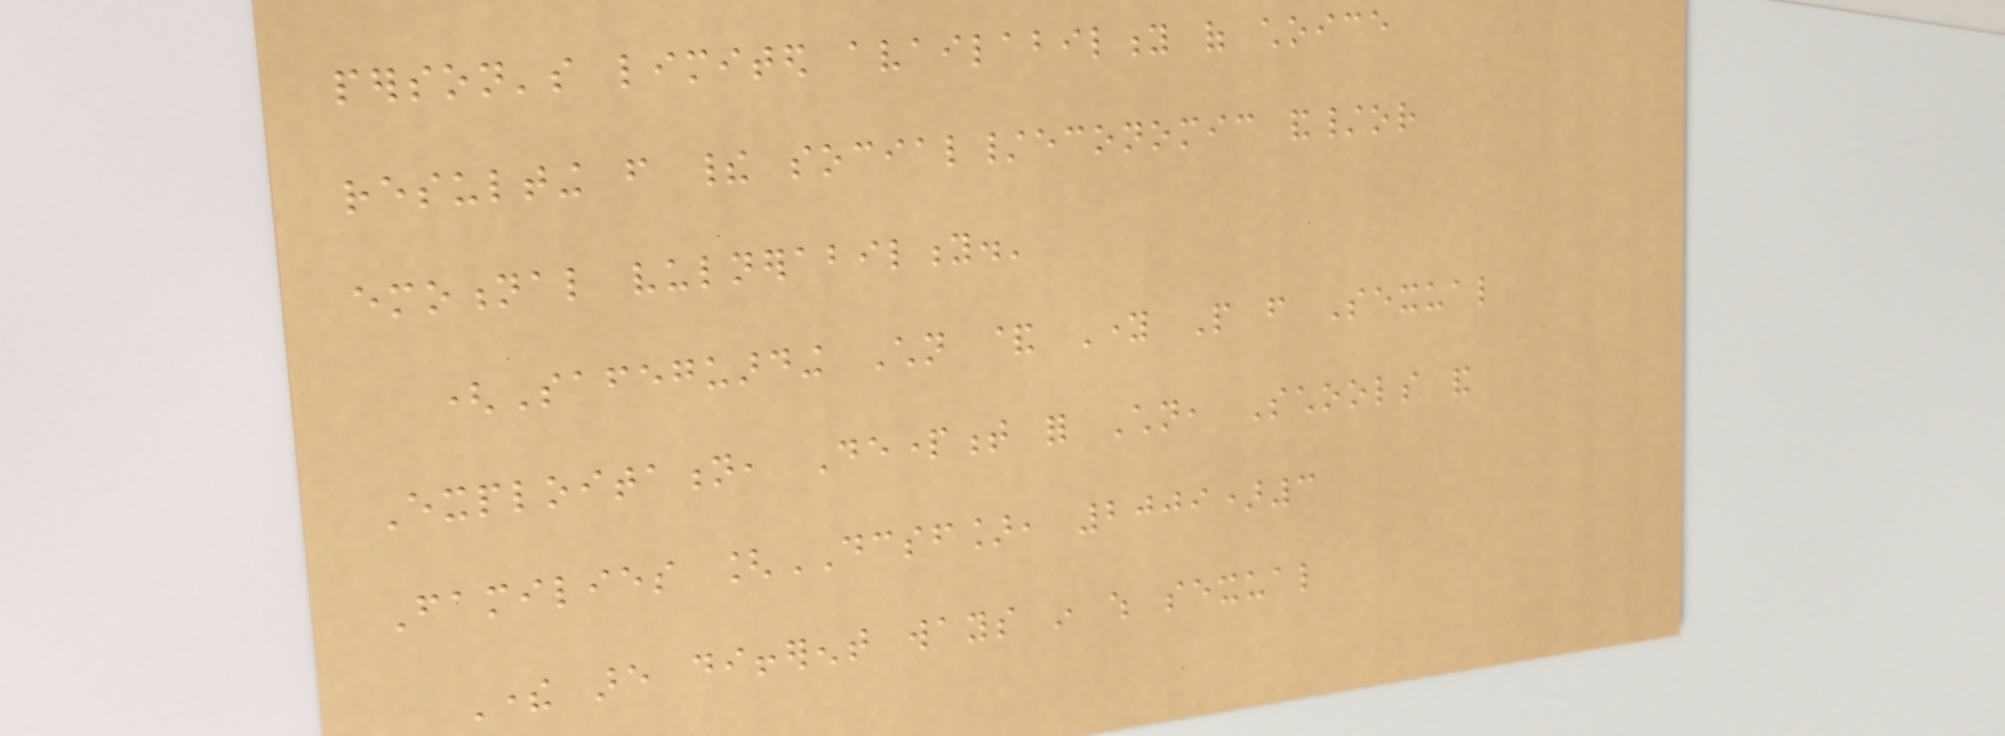person's limited availability of choice
resulting from their social/economic and/or
emotional vulnerability.'
(Safeguarding Children & Young People from Sexual
Exploitation, Department for Children, Schools and
Families [DCSF], 2009)3
There are different ways in which sexual
